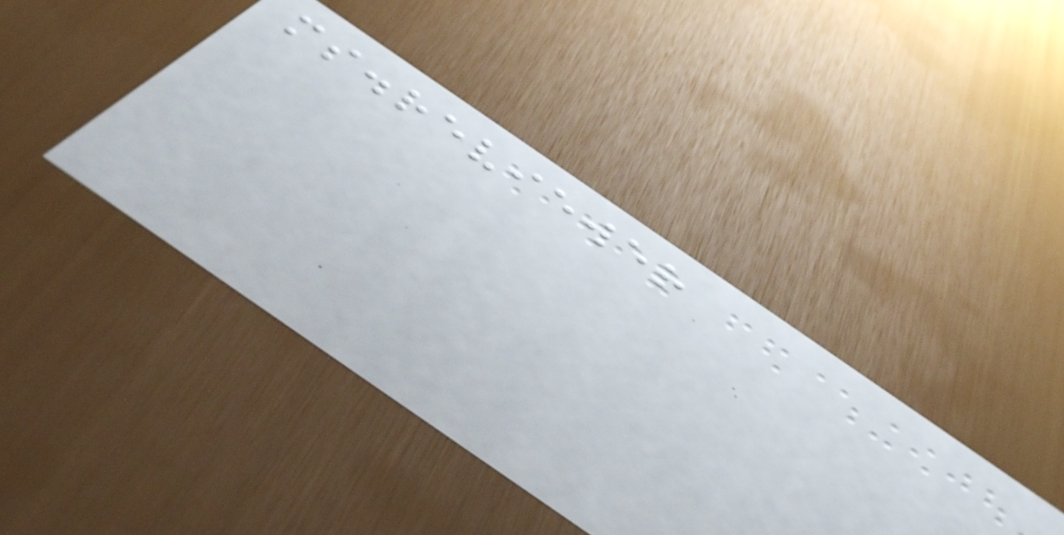ms.reviewer
